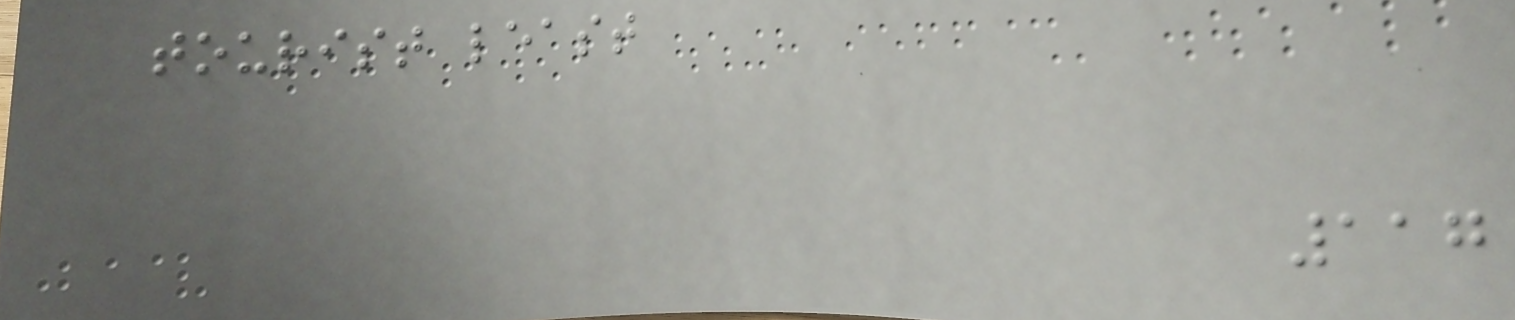tourist least
117
